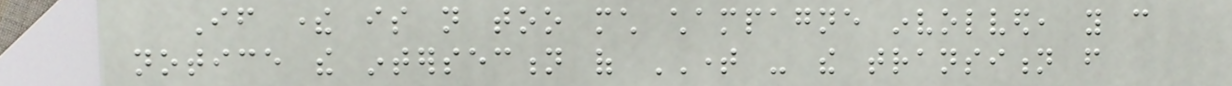If there is not too much champagne involved, you can
notice the intersection of TIME - the transition from
